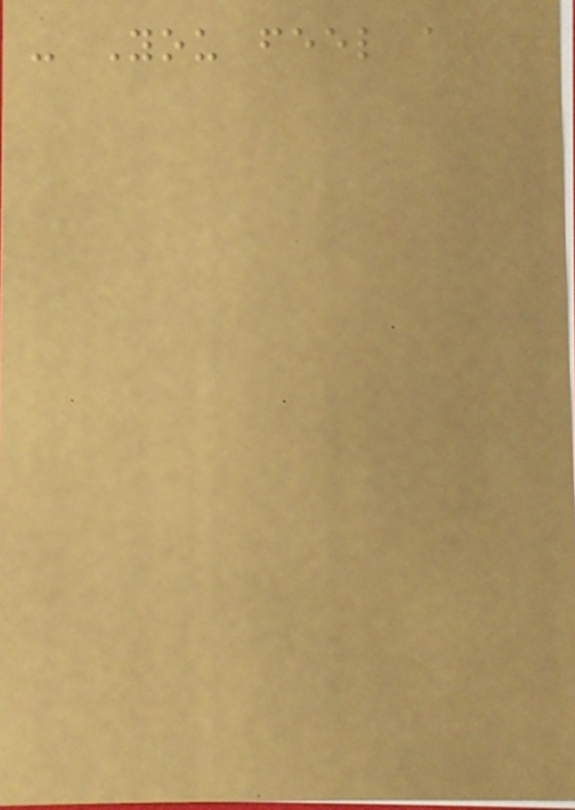- You feel a
